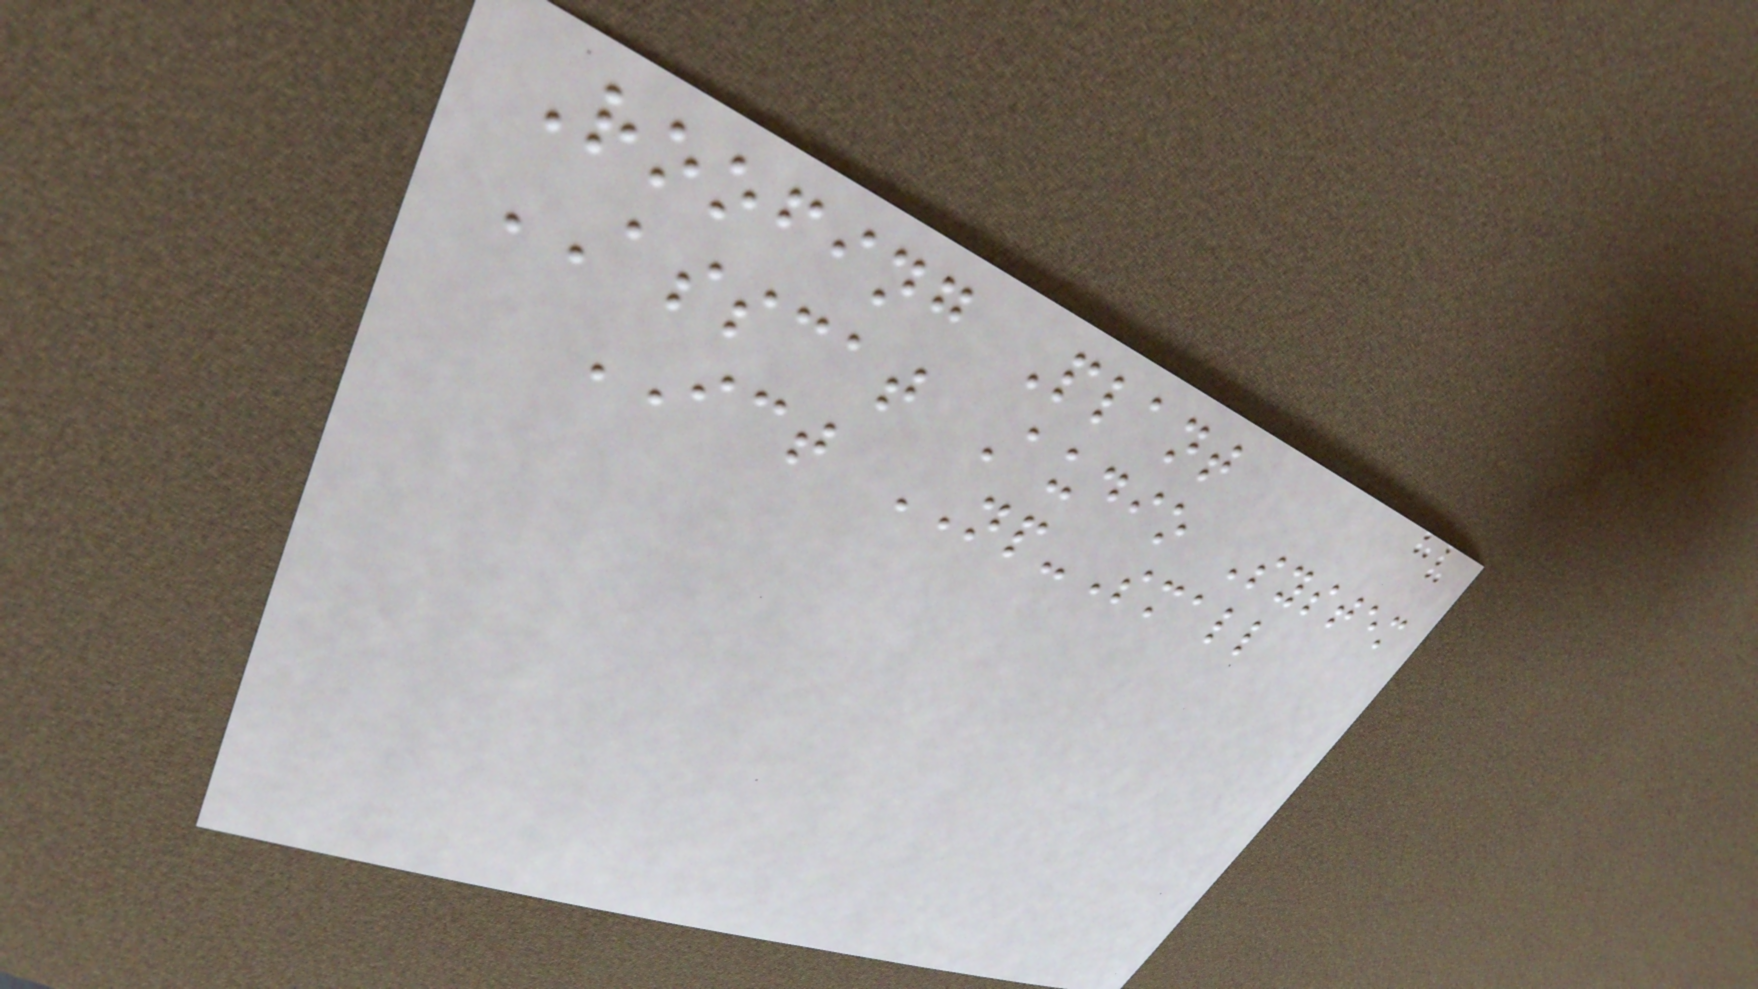Roofing Plant
ASSCAT Audio System
ICT NP-Small
